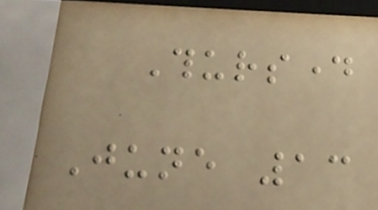Thursday
June 13
